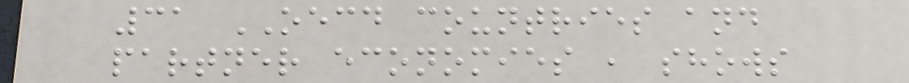31 OECD countries and
partner economies , shows
